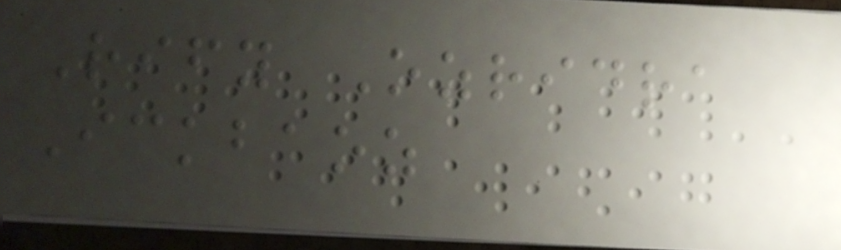Rify Ozridra
Ickbaoz
